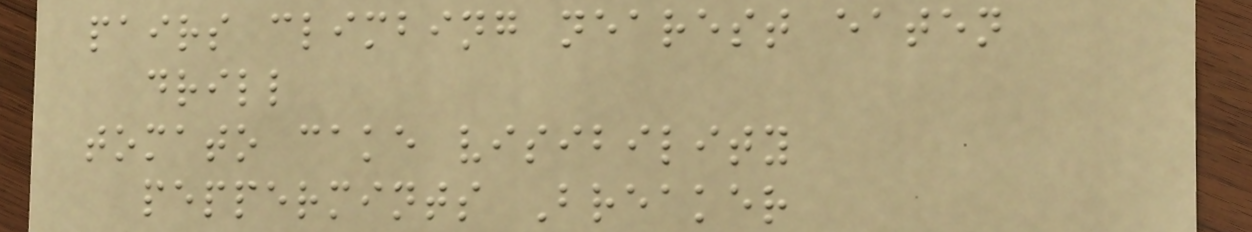pairs climbing nearest eaten
drill
tomato cake visibility
peppermints Breaker
